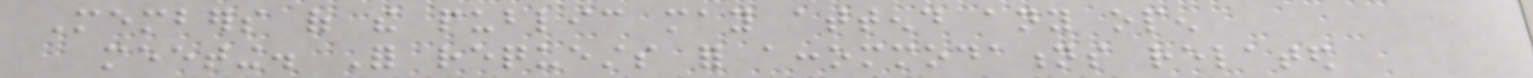Members of the public may attend any open
meeting. For requests for accommodations related
